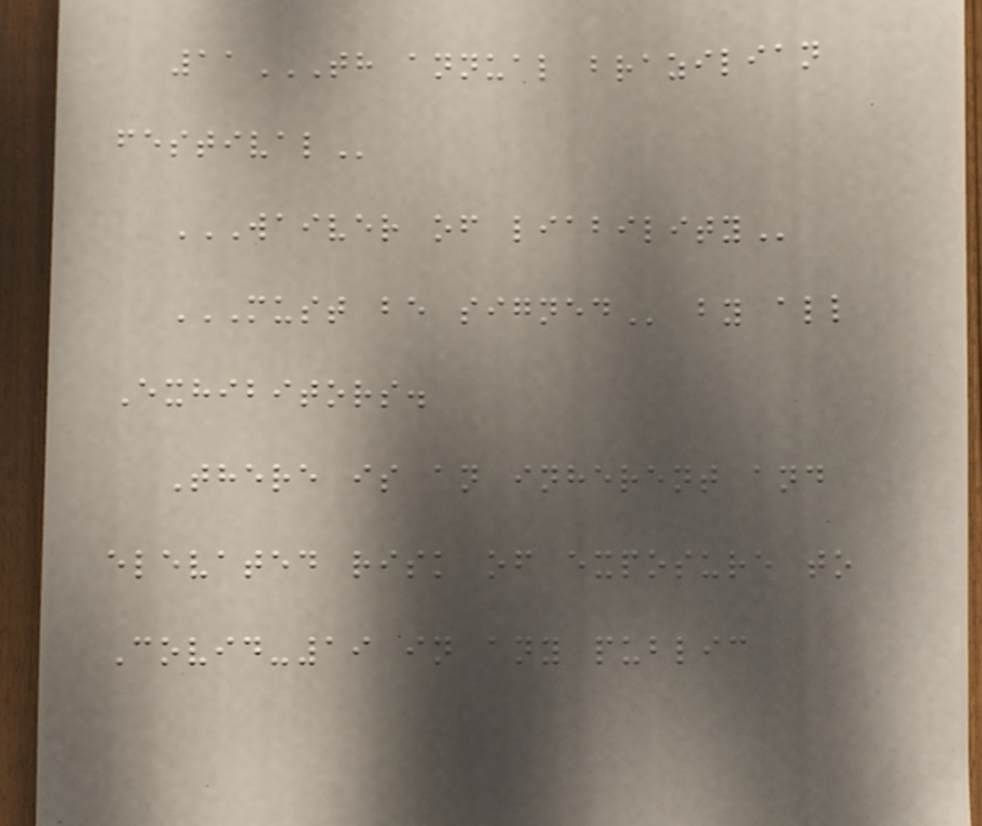11TH ANNUAL BRAZILIAN
FESTIVAL
WAIVER OF LIABILITY
MUST BE SIGNED by all
Exhibitors.
There is an inherent and
elevated risk of exposure to
Covid-19 in any public
